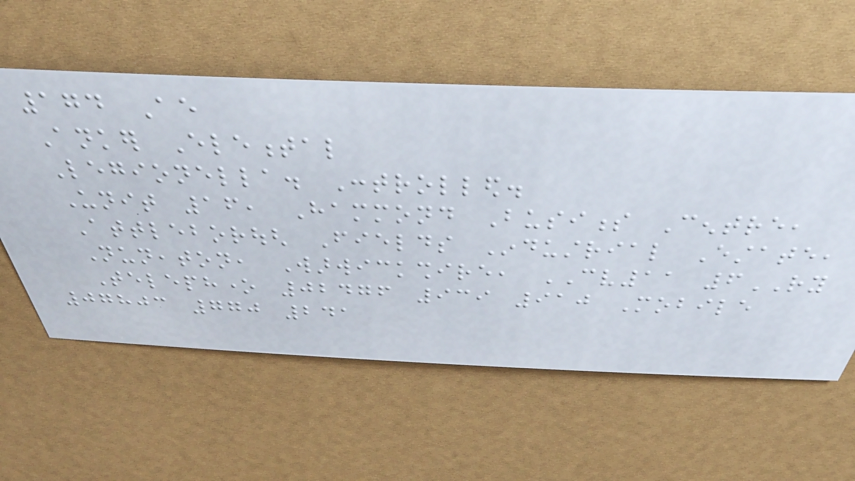174 Ae
Anker Elemental
Legionella. Controlled.
Unit 16, Hammond Business Centre,
Attleborough Fields Industrial Estate,
Nuneaton, Warwickshire, CV11 6RY
Telephone 02476 939 910 Mobile
07803 770 241
